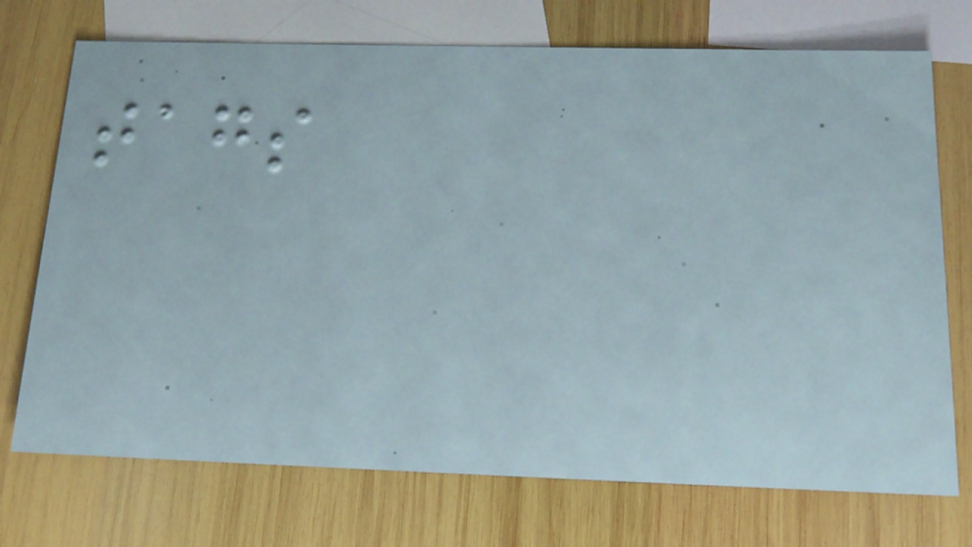tags
